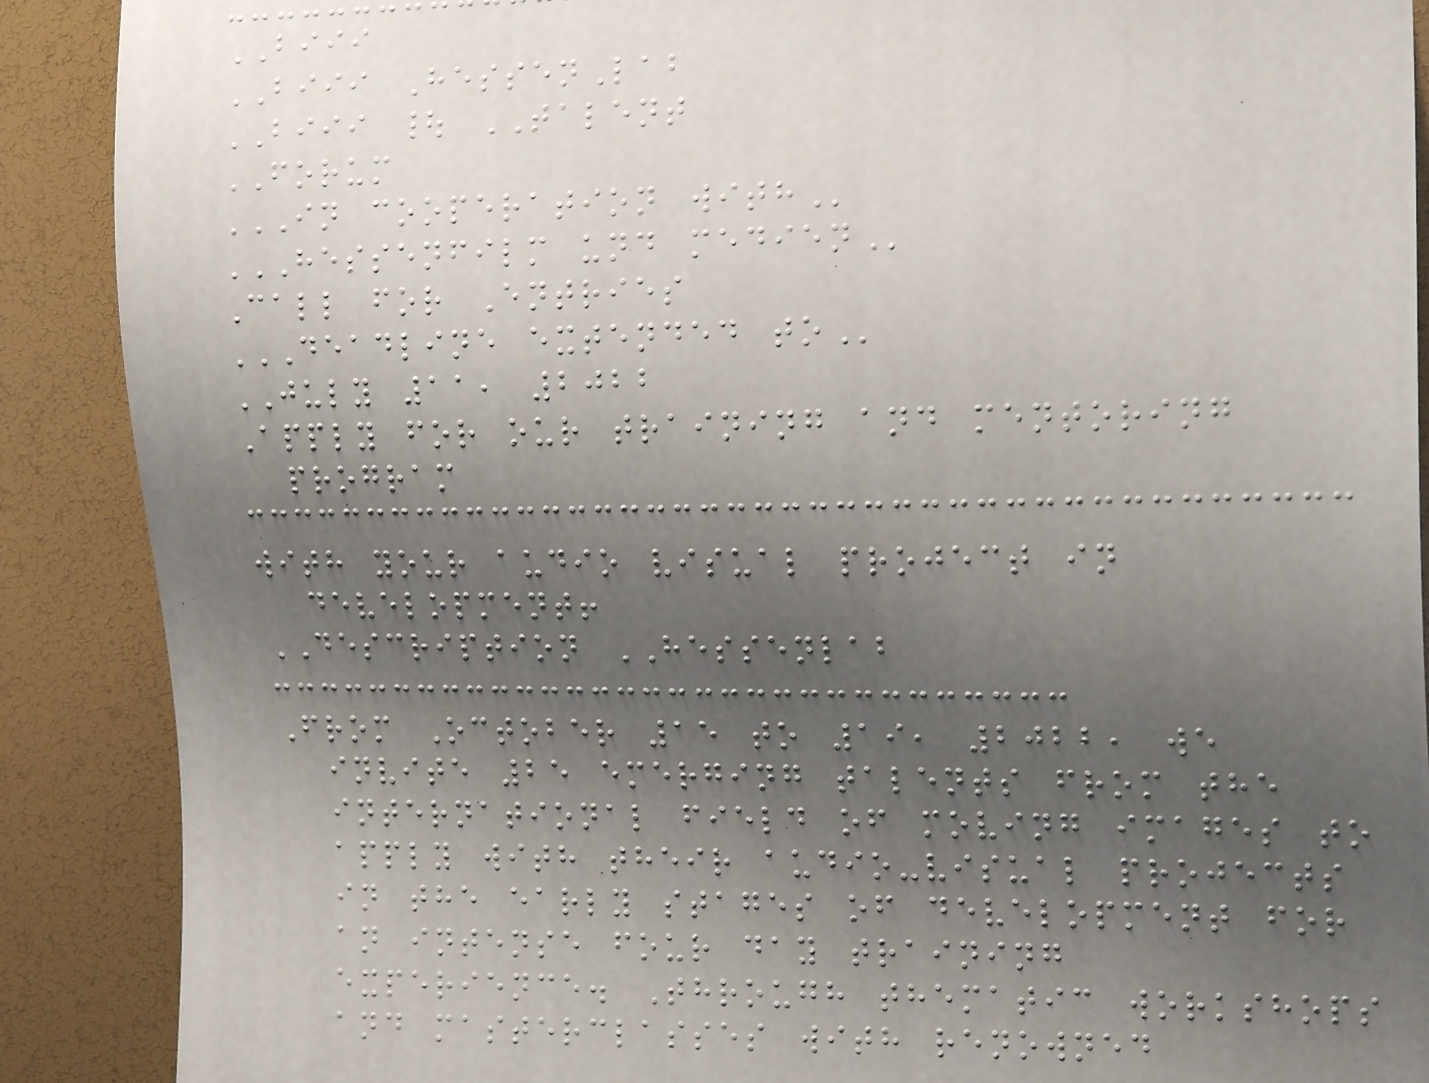BIII
BIII HessenLab
BIII | TALENT
FORUM
IN COOPERATION WITH
HESSENFILM UND MEDIEN
Call for Entries
DEADLINE EXTENDED TO
JULY 11, 2022
Apply for our training and mentoring
program
with your audio visual project in
development!
DESCRIPTION HESSENLAB
From October 15 to 19, 2022, we
invite 25 emerging talents from the
international field of moving images to
apply with their audio-visual projects
in the early stages of development for
an intense four day training
experience. Through thematic workshops
and masterclasses with renowned
